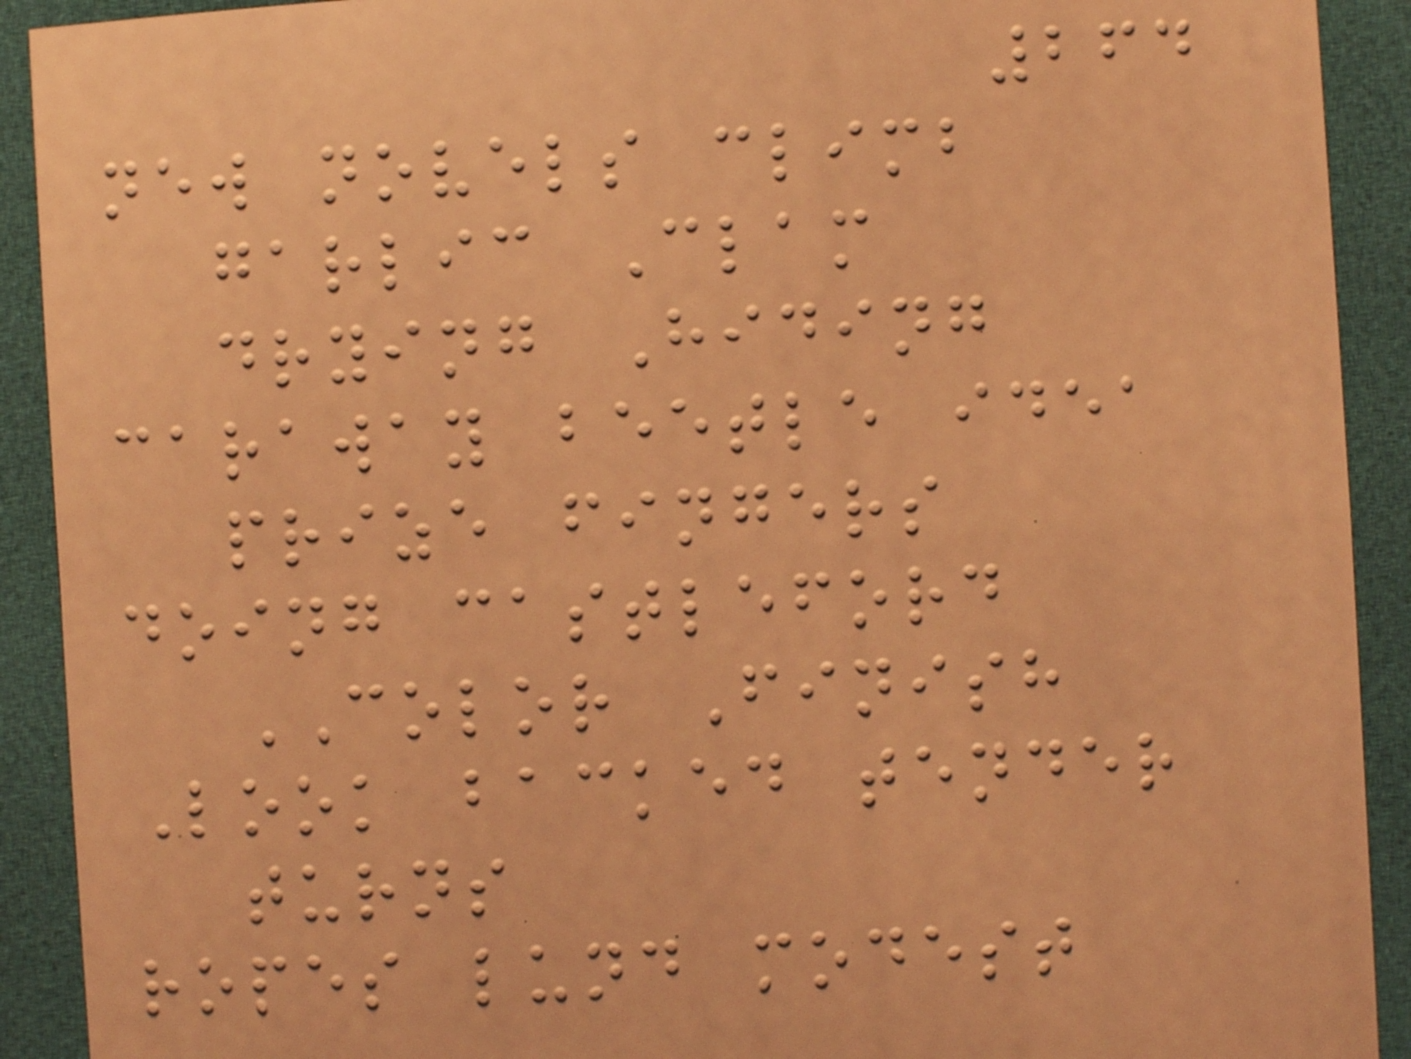264
new novels climb
garlic Clam
drying Hiding
caraway beetle idea
prize fingers
doing castleford
COLOR Finish
Look backed tender
turns
ropes lund modest
